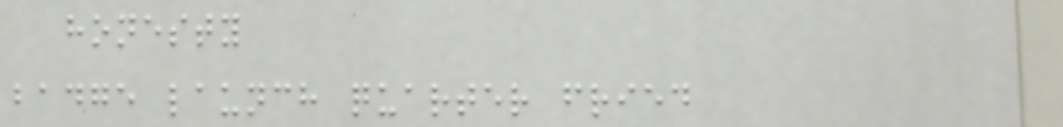honesty
badge launch quarter fried
